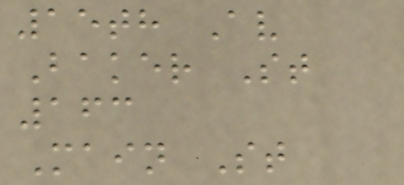15th Av
Baker St
163
Main St
